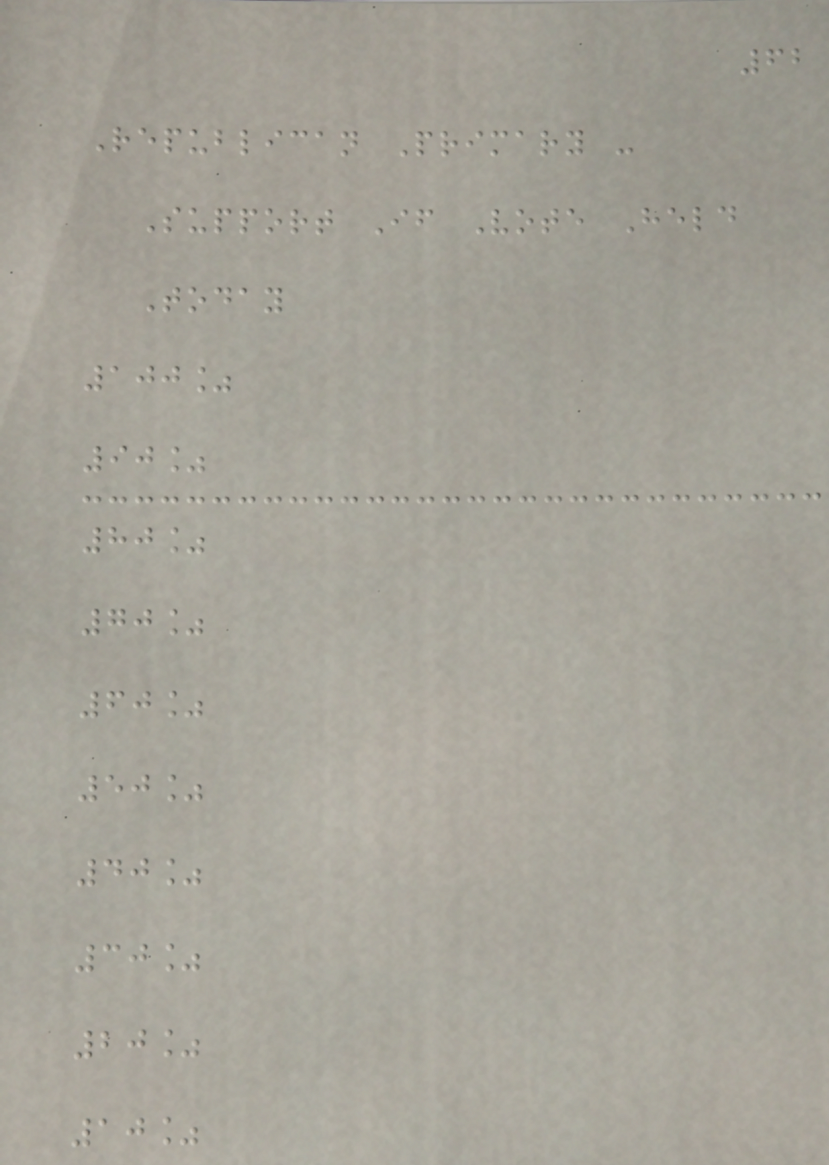62
Republican Primary -
Support If Vote Held
Today
100%
90%
80%
70%
60%
50%
40%
30%
20%
10%
